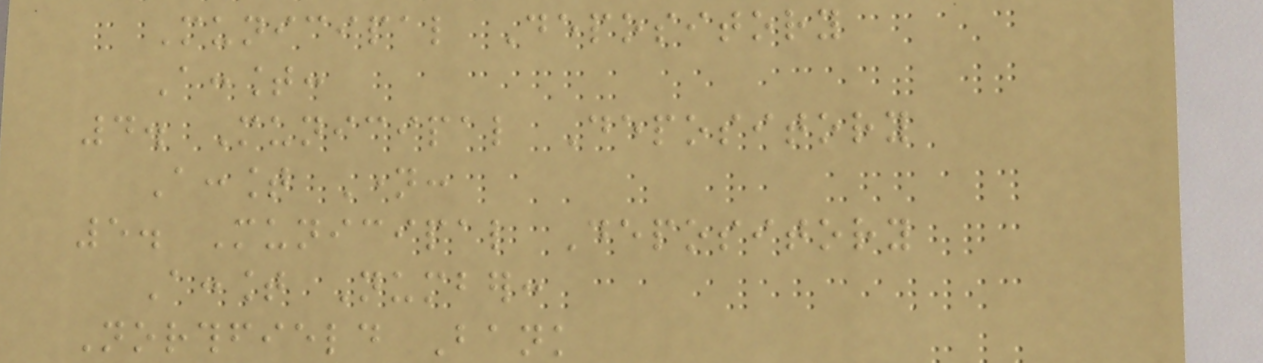Municipal Depository
Account:
4. Municipal Depository
Account Name:
5. Municipal Depository
Account Number:
Northfield Bank
